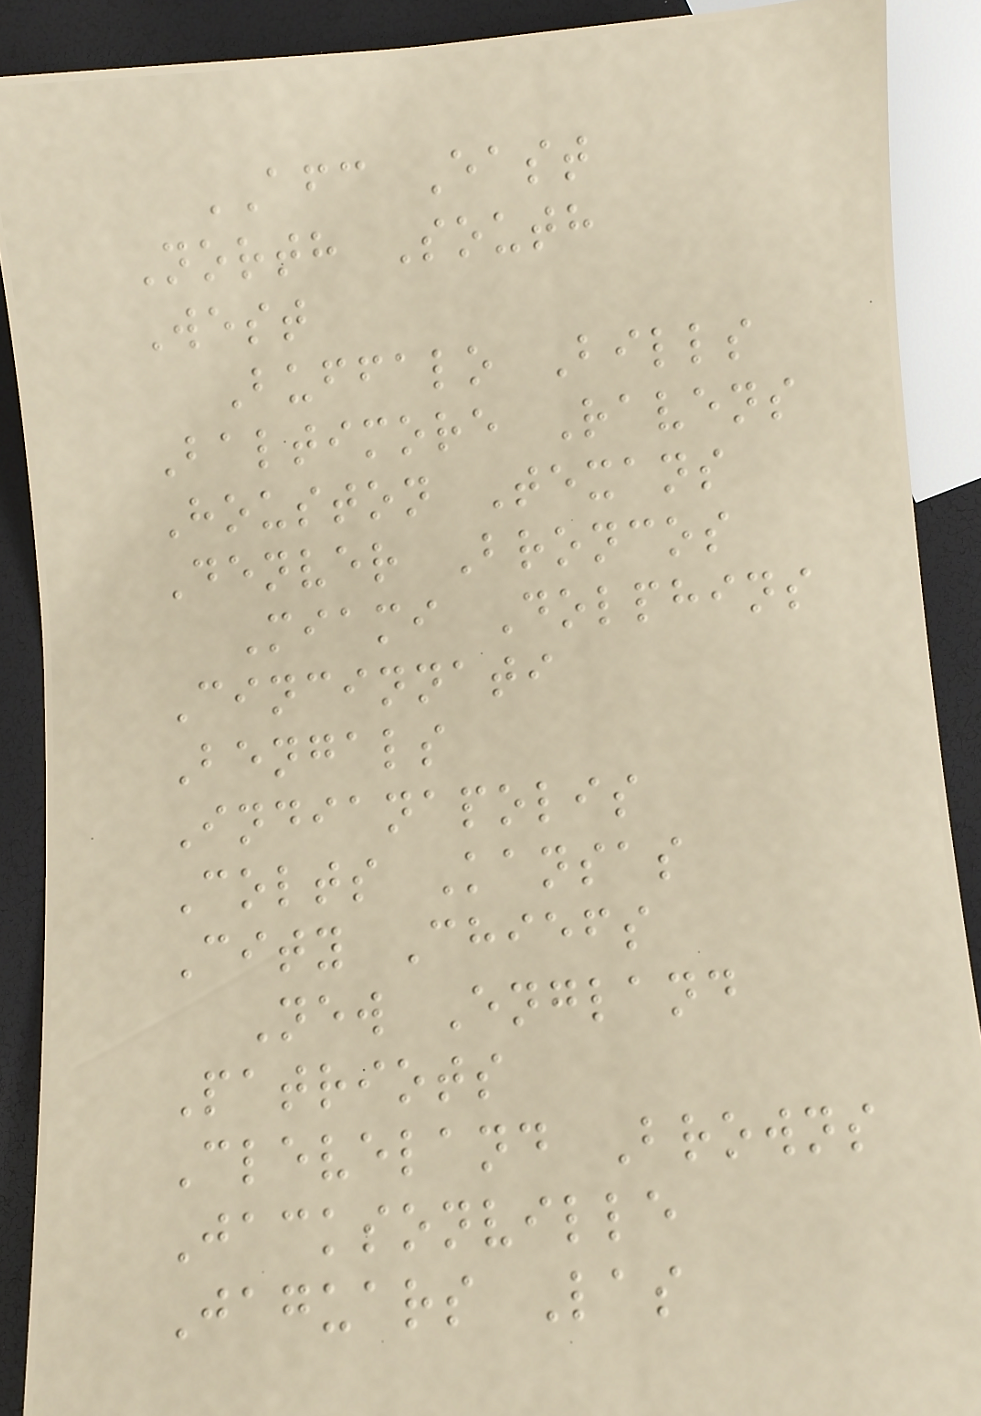AFC East
North South
West
Buffalo Bills
Baltimore Ravens
Houston Texans
Denver Broncos
Miami Dolphins
Cincinnati
Bengals
Indianapolis
Colts Kansas
City Chiefs
New England
Patriots
Cleveland Browns
Jacksonville
Jaguars Las
